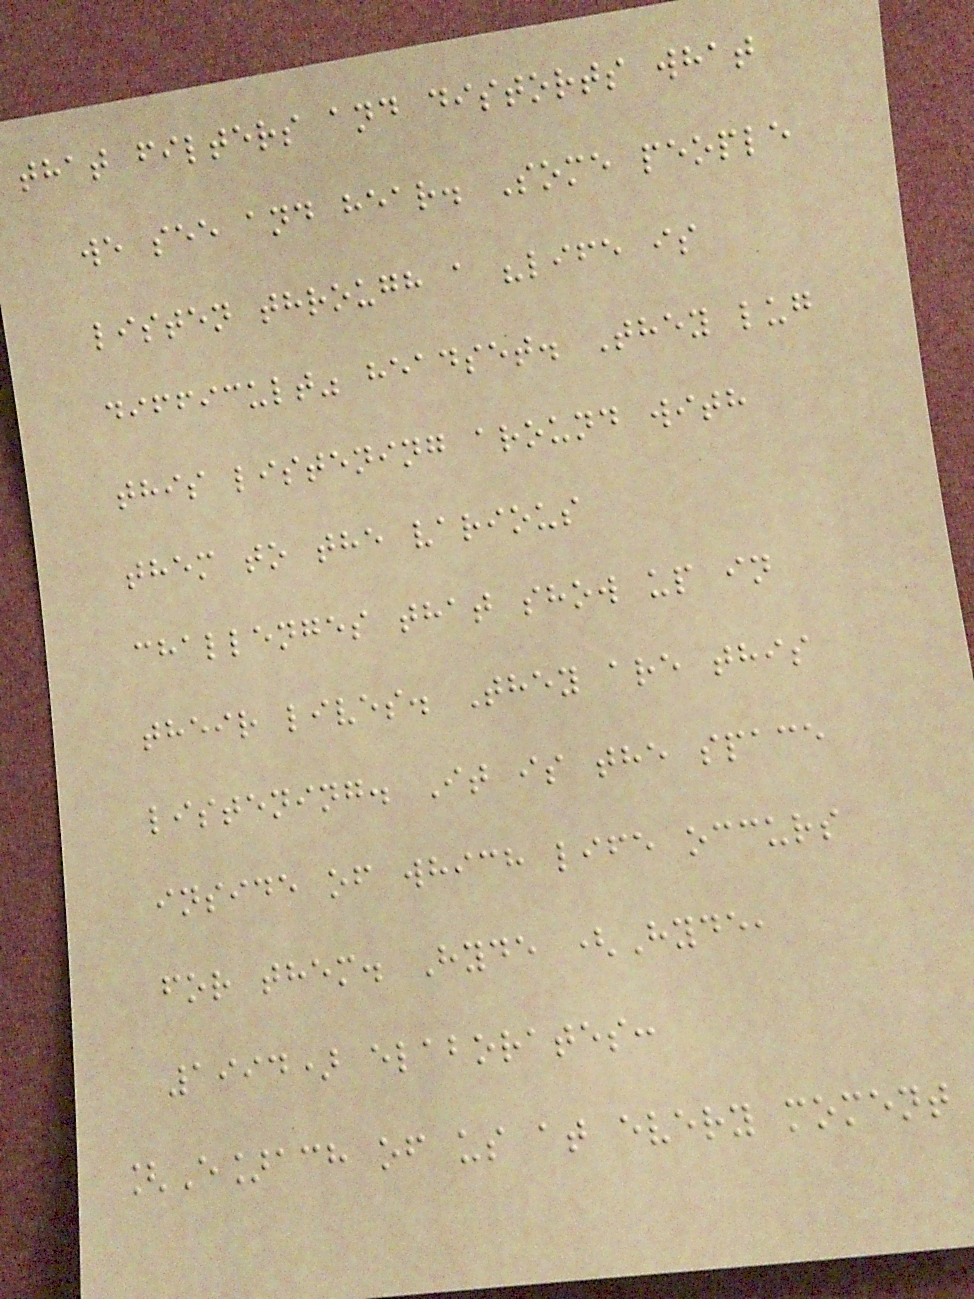that filters and distorts what
we see and hear. Some people
listen through a "life is
difficult" headset. They lug
this listening around with
them to the various
challenges that show up in
their lives. They are this
listening. It is the space
inside of which life occurs
for them. Hyde (Hyde,
1994) elaborates:
[E]ach of us at every moment
